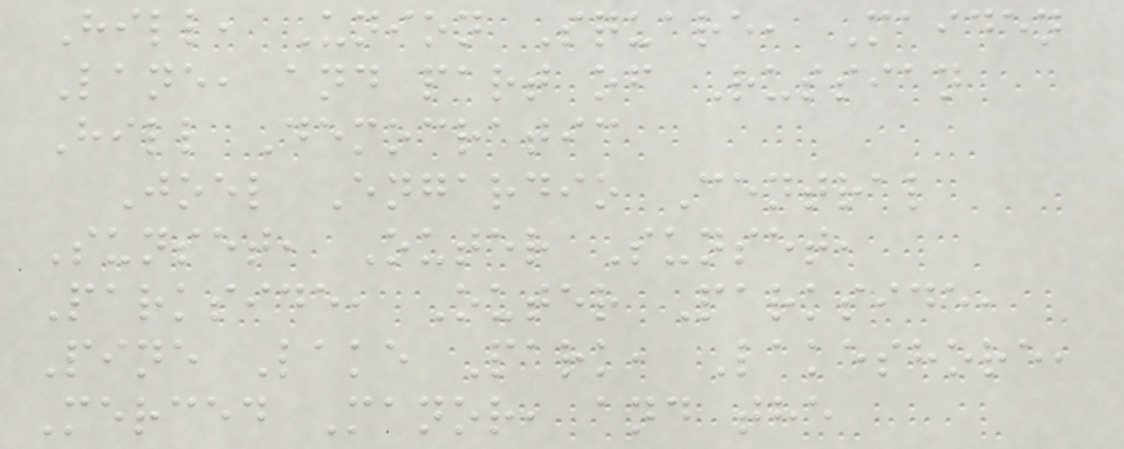Hill, Union Square, Maiden
Lane, and part of Russian
Hill Democratic
Joel Engardio Central
Sunset, Outer Sunset,
Parkside, Outer Parkside,
Pine Lake Park, Lakeshore,
Merced Manor, and the
